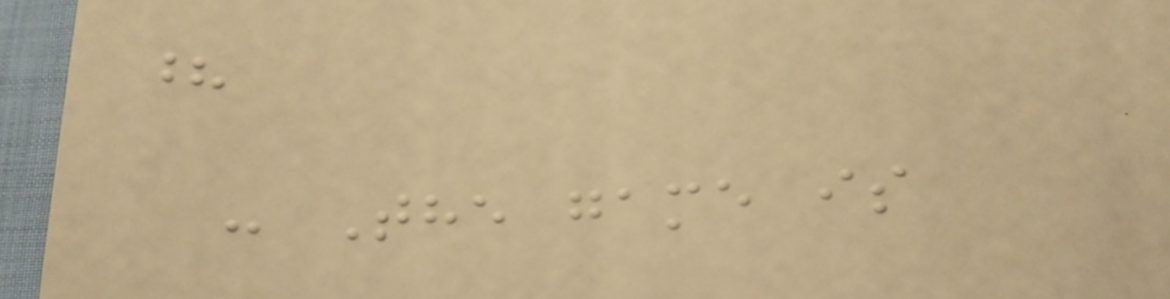?
- The game is
